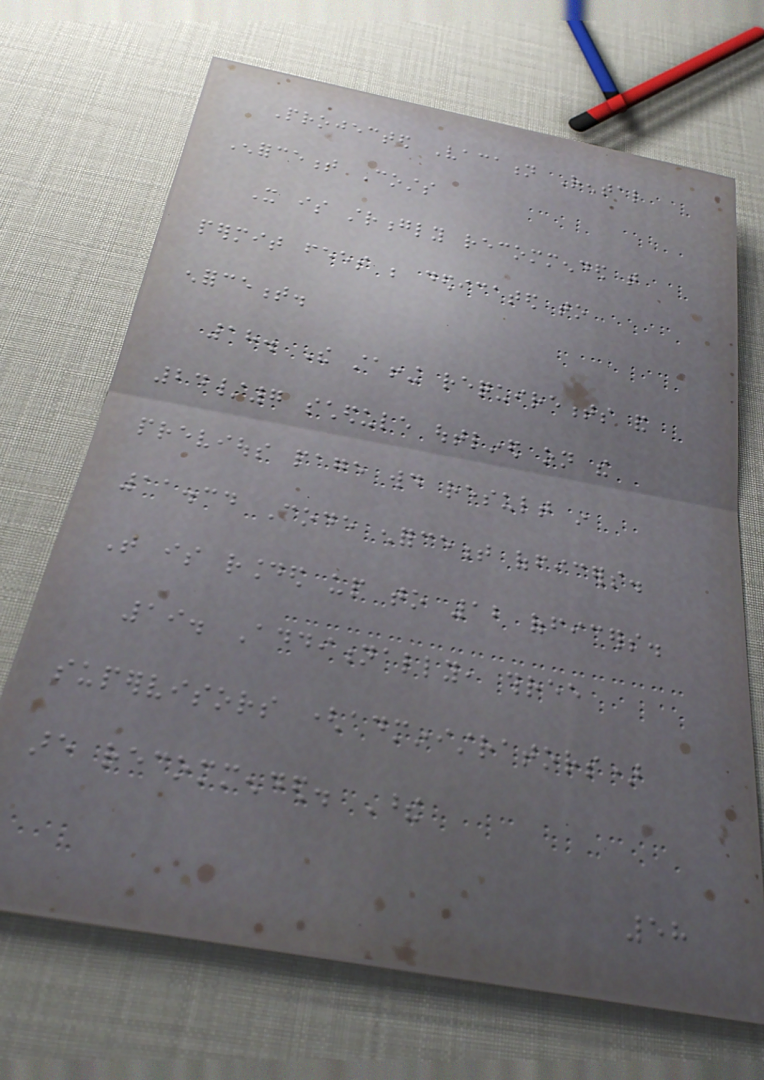Projected Vacation Rental
Enforcement Costs
It is strongly recommended that
permit fees be dedicated to
enforcement.
18. The staffing requirements and
24/7 schedule outlined on the
previous page would result in
11.34 Code enforcement officers.
That is rounded up to 12 officers.
19. Additionally, three
supervisors (administrators)
are recommended. These
58
